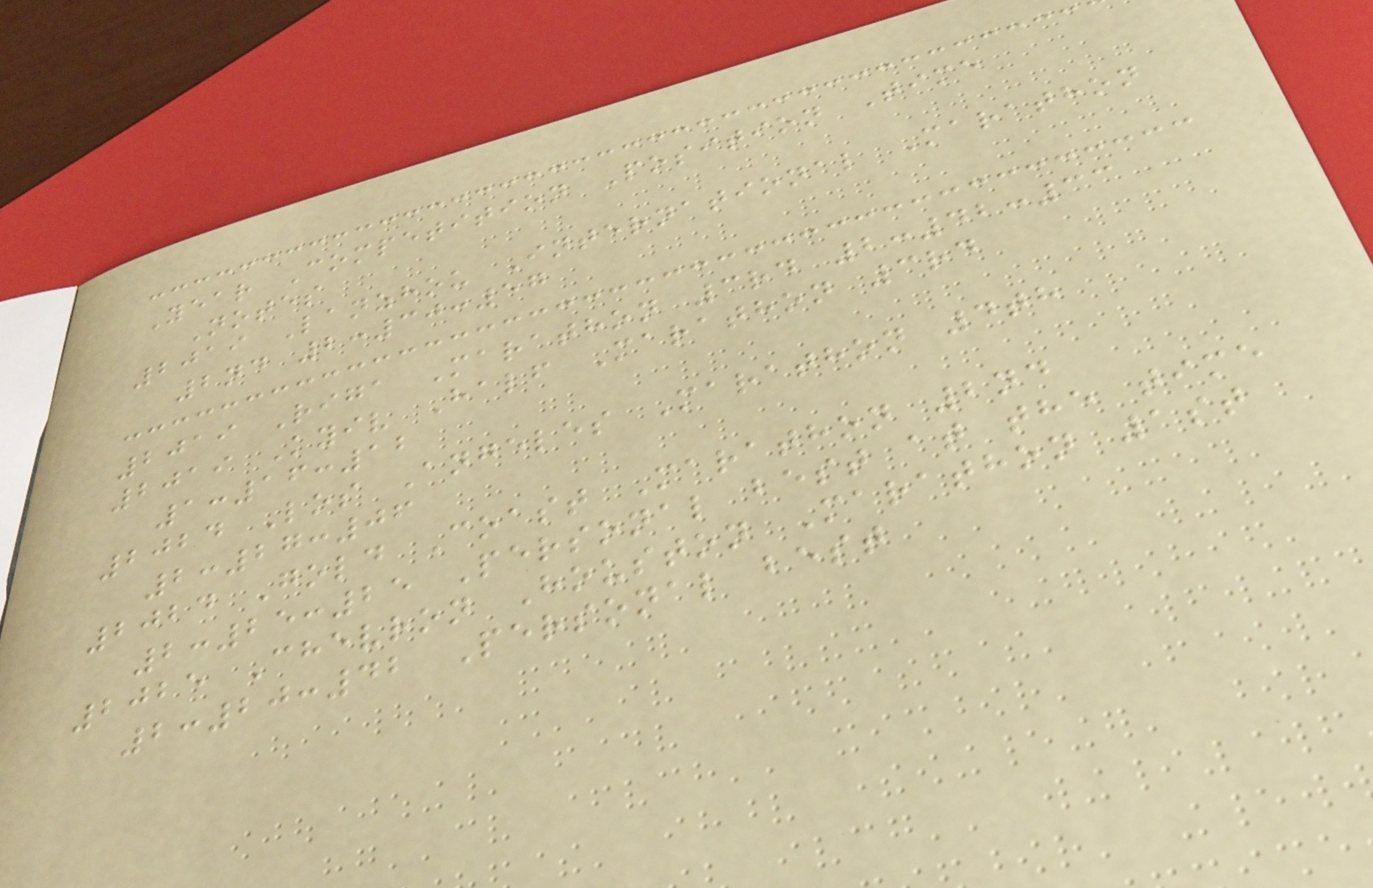Year Competition Position Time
Notes
2019 Lanzhou International Marathon
2nd 2:30:57
2019 Riga Marathon 3rd 2:42:33
2019 Kyiv Half Marathon 3rd
1:16:12
2024 Los Angeles Marathon 4th
2:27:06
2024 Gold Coast Marathon 2nd
2:25:25 Personal best at the time
2025 Chevron Houston Marathon 1st
2:20:42 Personal best
